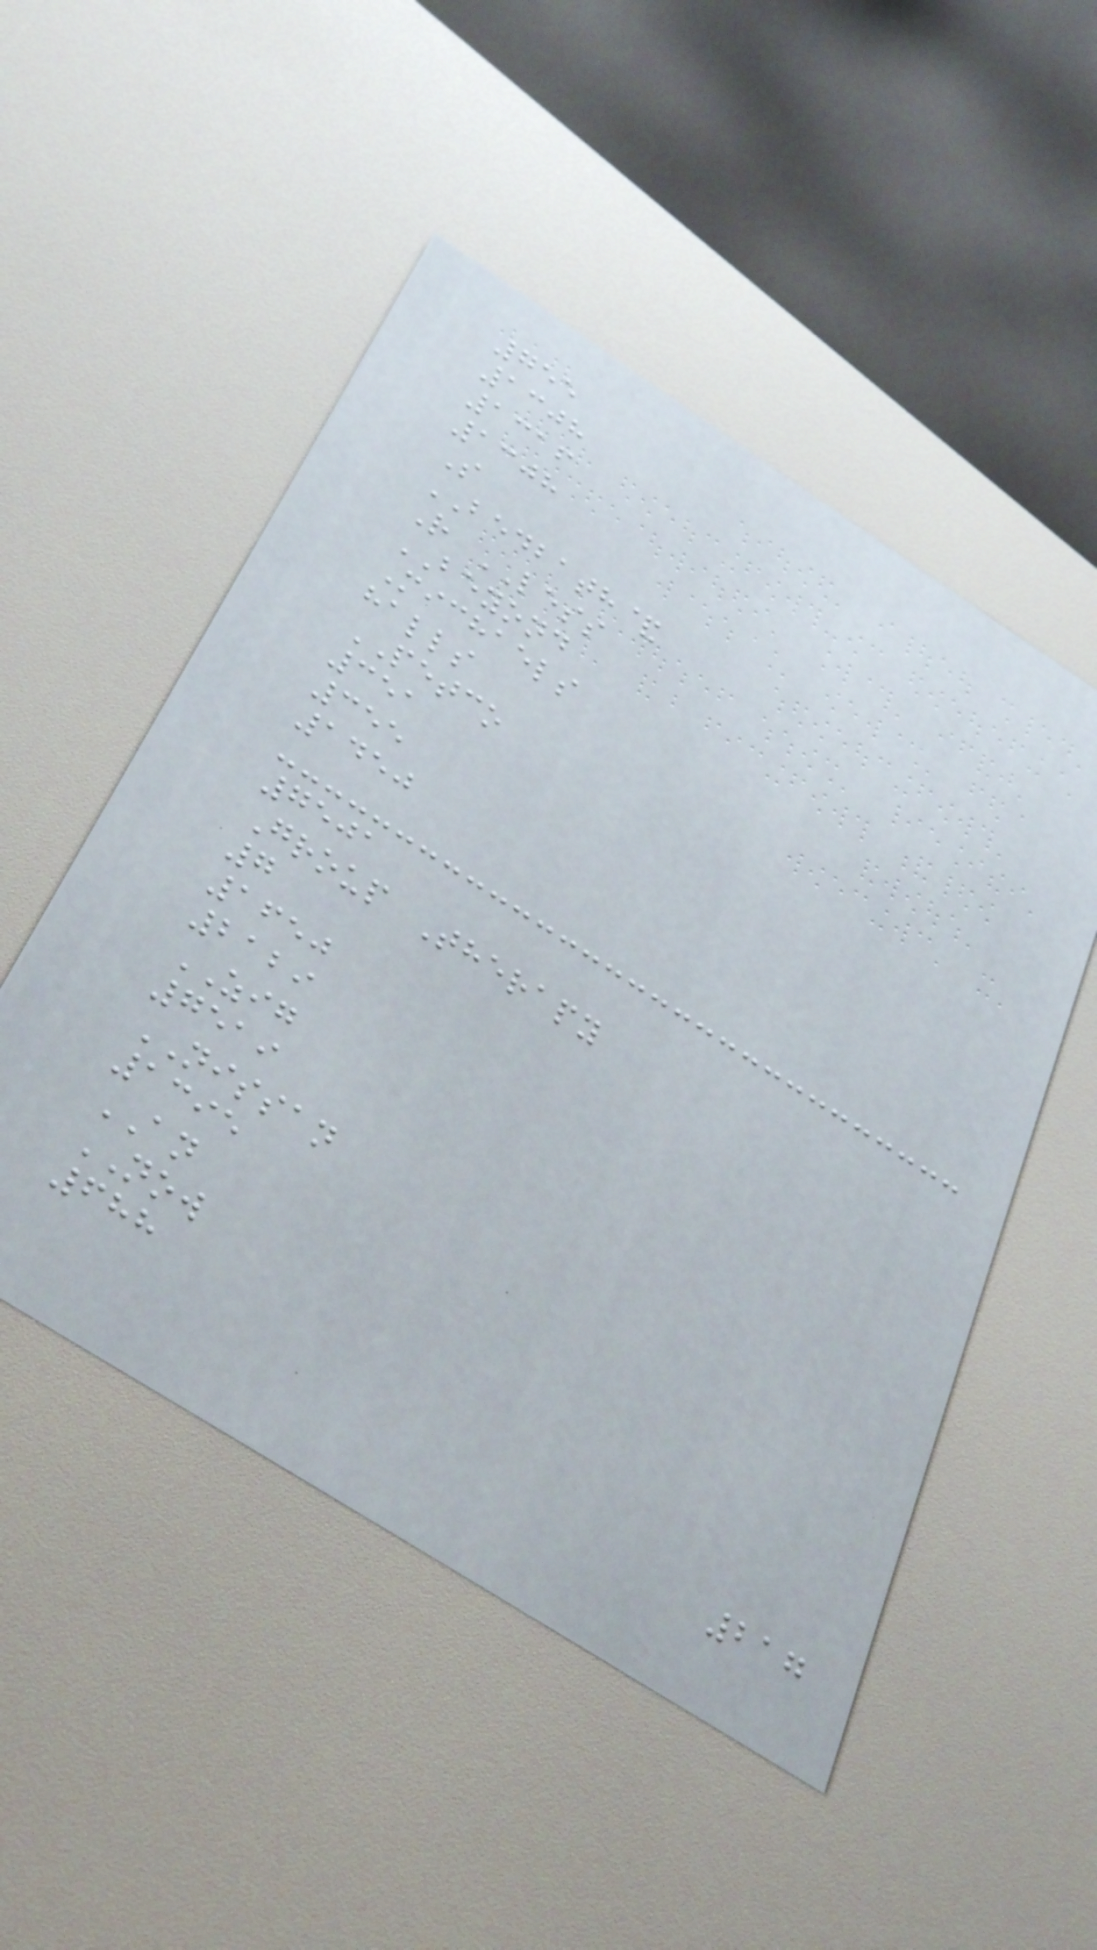755
1308
1316
1308
S
BEDBATH&
R LESS
BEYOND
Michaels
halls
PETCO
351
355
1450
7501
Group Therapy
7
1650
2129
ZIG
7519
NISSAN
1395
AN
NOW
688
217
